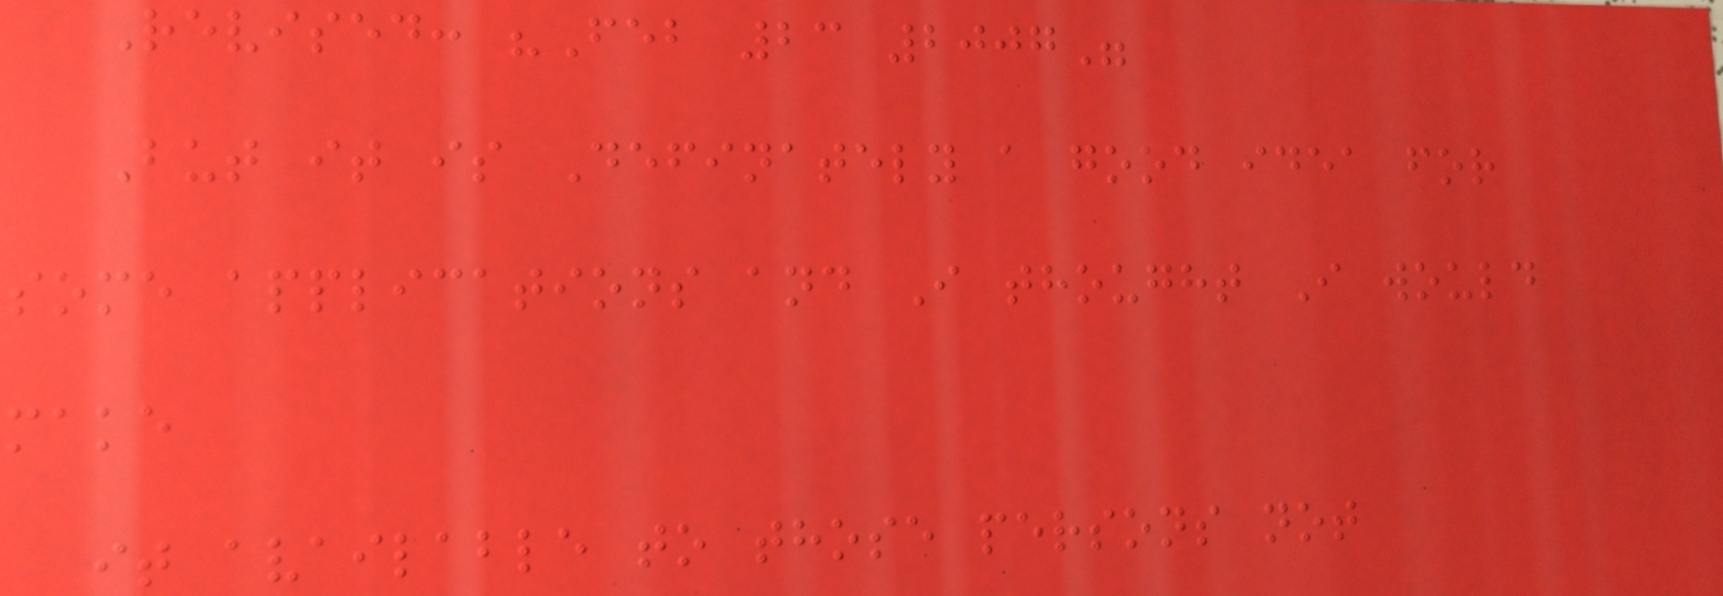Revised: "Feb 23 2007"
But it is Definately a good idea for
some applications and I thought I would
make
it available to those persons not
